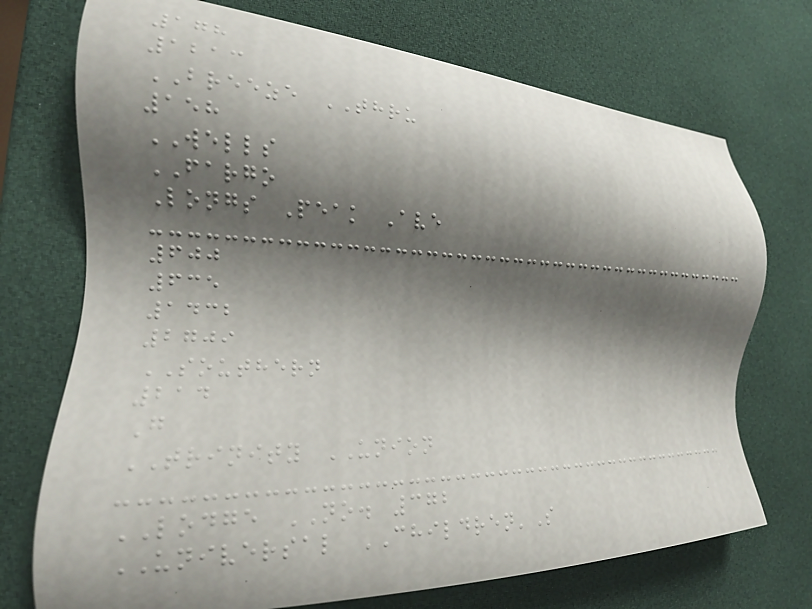178
1213
BREEZE THRU
158
WELLS
FARGO
Longs Peak Ave
600
635
1432
2709
SOUTHERN
214
G
TRINITY UNION
LODGE NO. 372
UNIVERSAL CHILDREN'S
